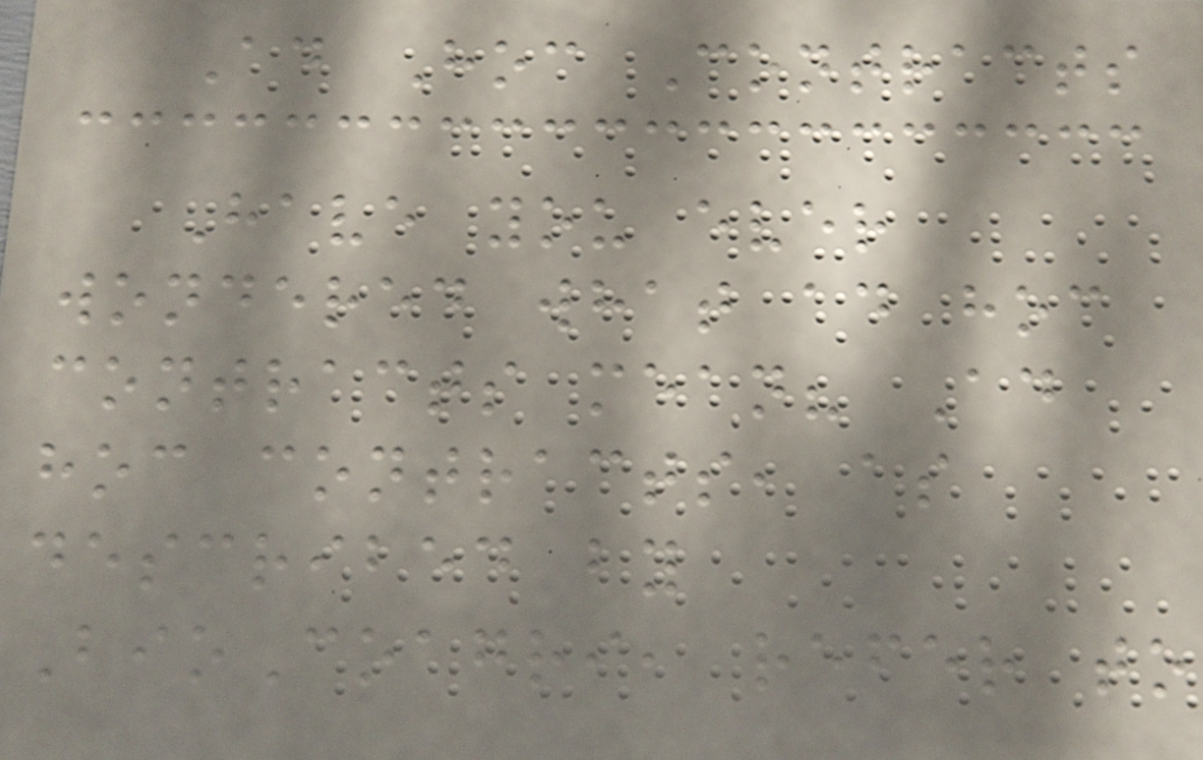Ad Hoc Contracts
Have you ever
wondered what ad hoc
contracts mean? Ad
hoc contracts, as
described by
BioCoagri, refer to
